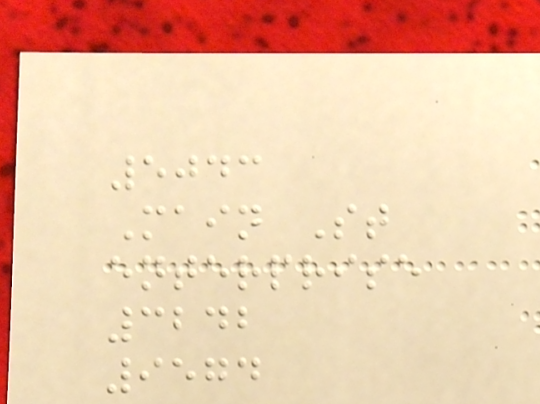5043
Main St
enterprise
3242
9574
